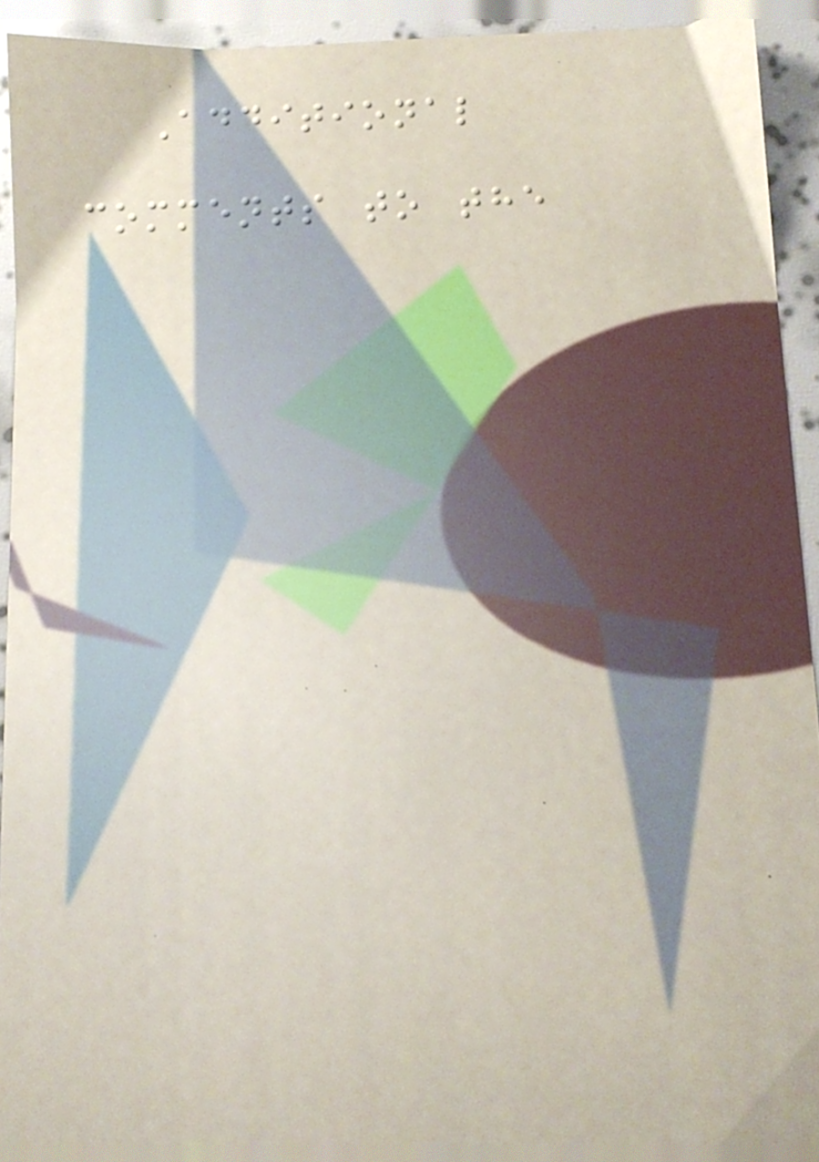Additional
comments to the
